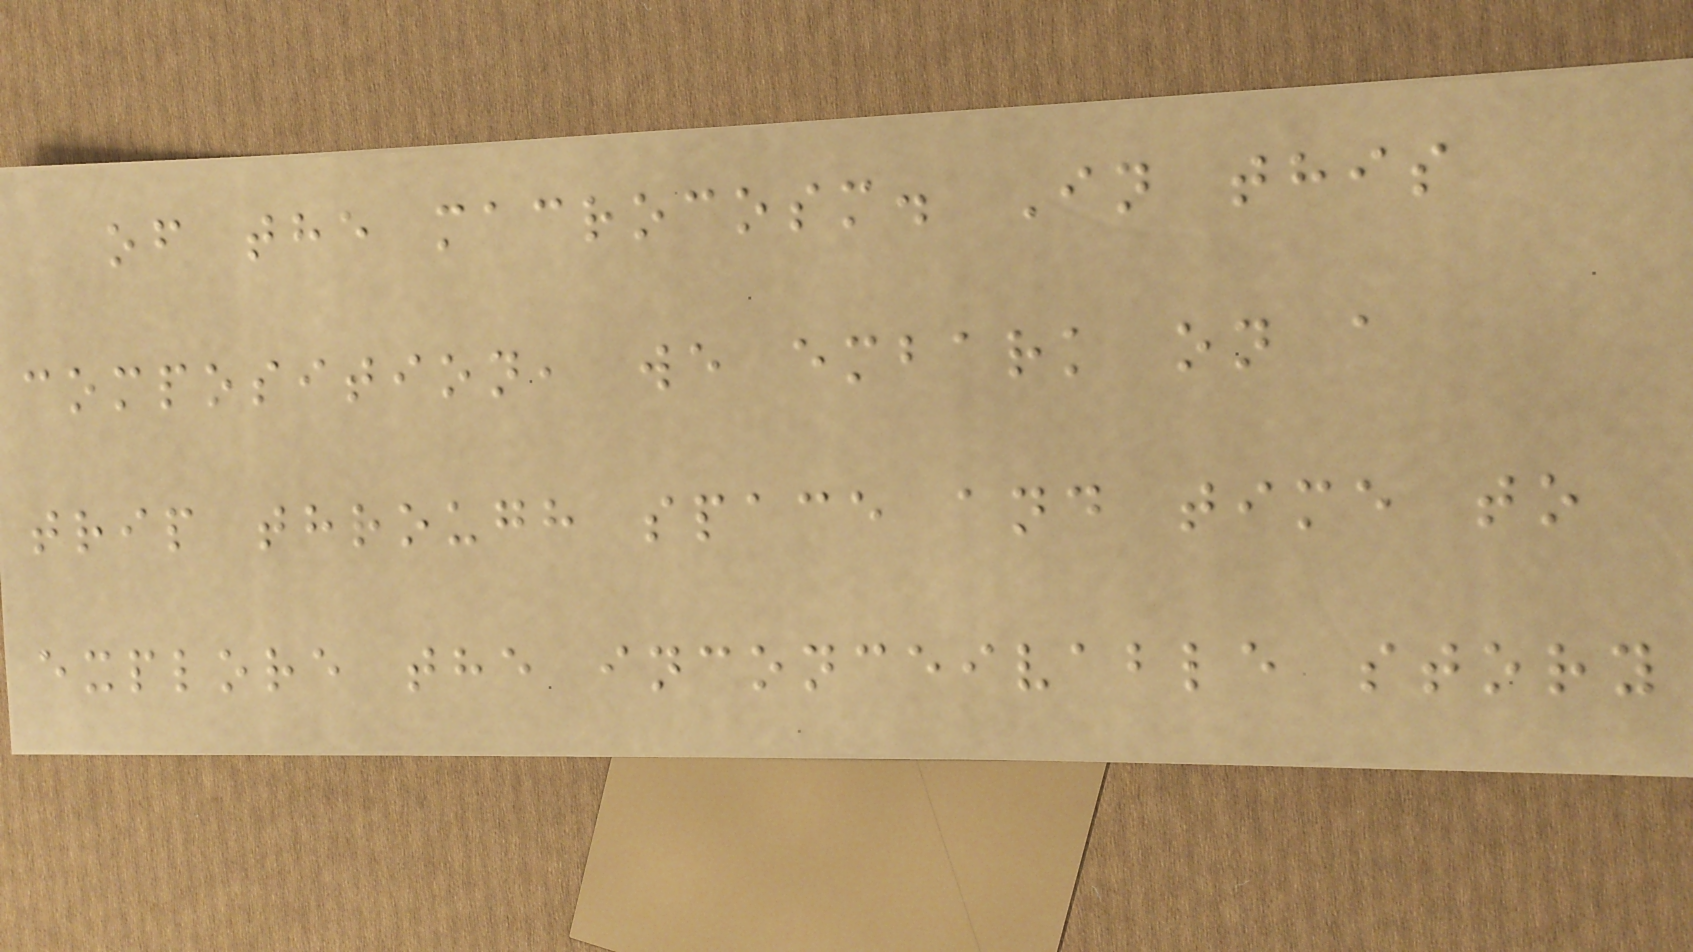of the macrocosm. In this
composition, we embark on a
trip through space and time to
explore the inconceivable story
